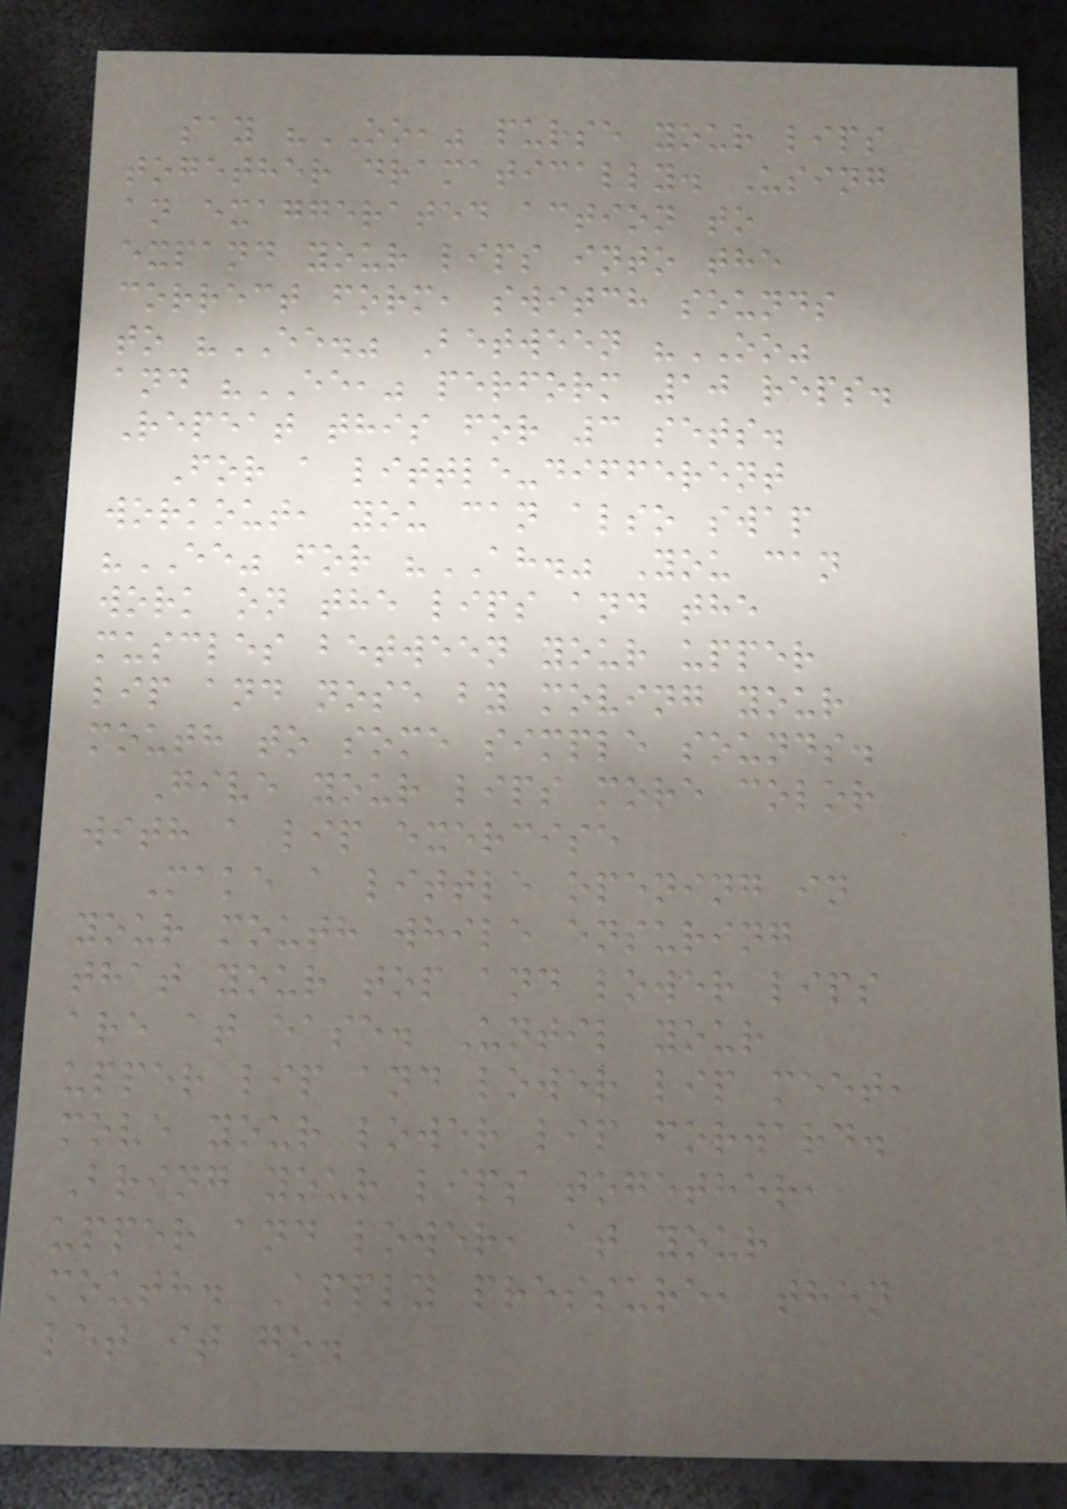say "OO," purse your lips
together dramatically. Using
an exaggerated action to
expand your lips into the
correct form, switch sounds
to "EE." Between "OO"
and "EE," perform 10 reps.
Repeat this for 3 sets.
For a little-different
workout, you can also swap
"EE" for "AH." You can
work on the lips and the
muscles between your upper
lip and nose by moving your
mouth to some simple sounds.
Give your lips more color
with a lip exercise
Make a little opening in
your mouth while ensuring
that your top and lower lips
are at ease. Until your
upper lip and lower lip meet,
move your lower lip forward.
Bring your lips together,
upper and lower, at your
mouth. Apply pressure, then
let it go.
